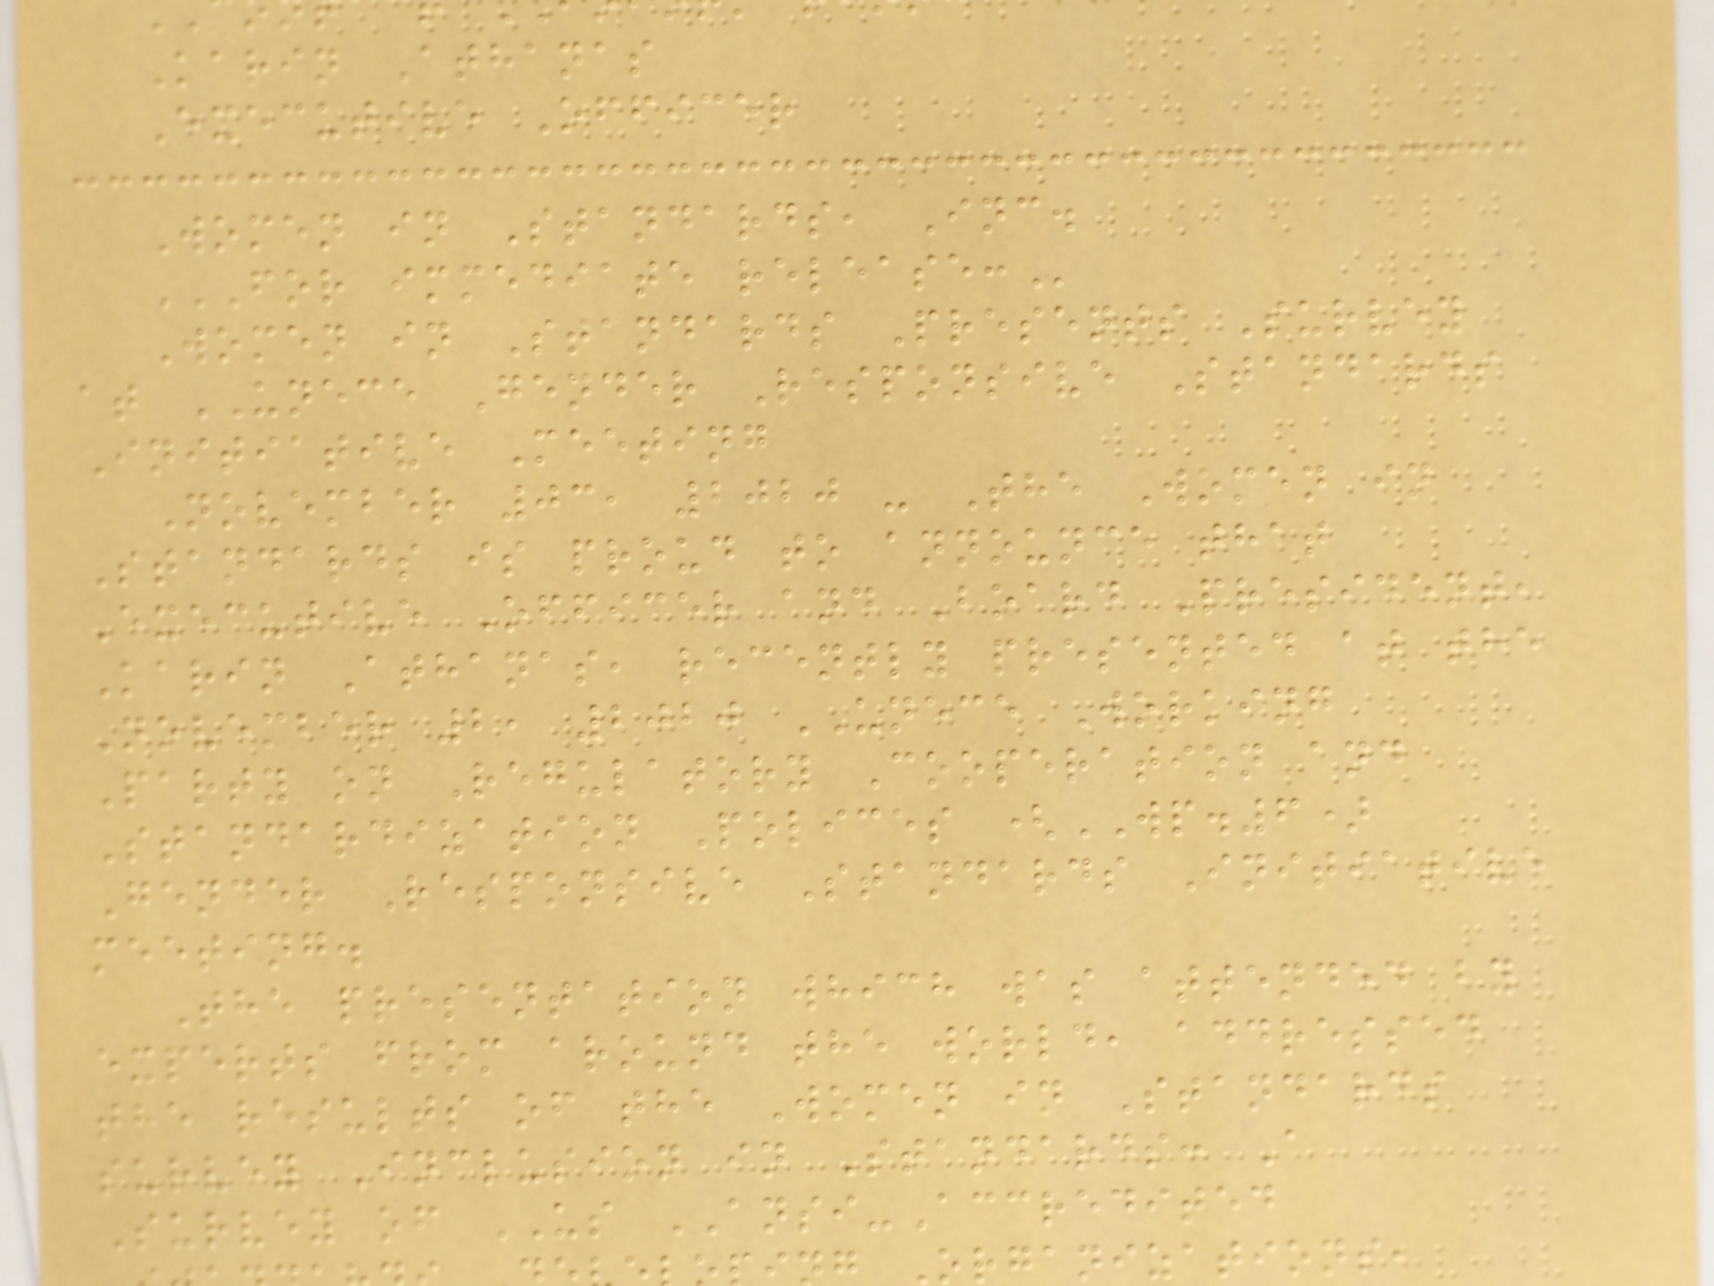Karin Athanas
Executive Officer
Women in Standards, Inc.
FOR IMMEDIATE RELEASE:
Women in Standards Presents Survey
at UNECE Gender Responsive Standards
Initiative Meeting
November 03, 2020 - The Women in
Standards is proud to announce that
Executive Officer and Board President,
Karin Athanas, recently presented at the
November 2, 2020 UNECE Working
Party on Regulatory Cooperation and
Standardization Polices (WP.6)
Gender Responsive Standards Initiative
meeting.
The presentation which was attended by
experts from around the world, addressed
the results of the Women in Standards
survey Inclusion in Standards: A
Survey of US ANSI-Accredited
Organizations,
